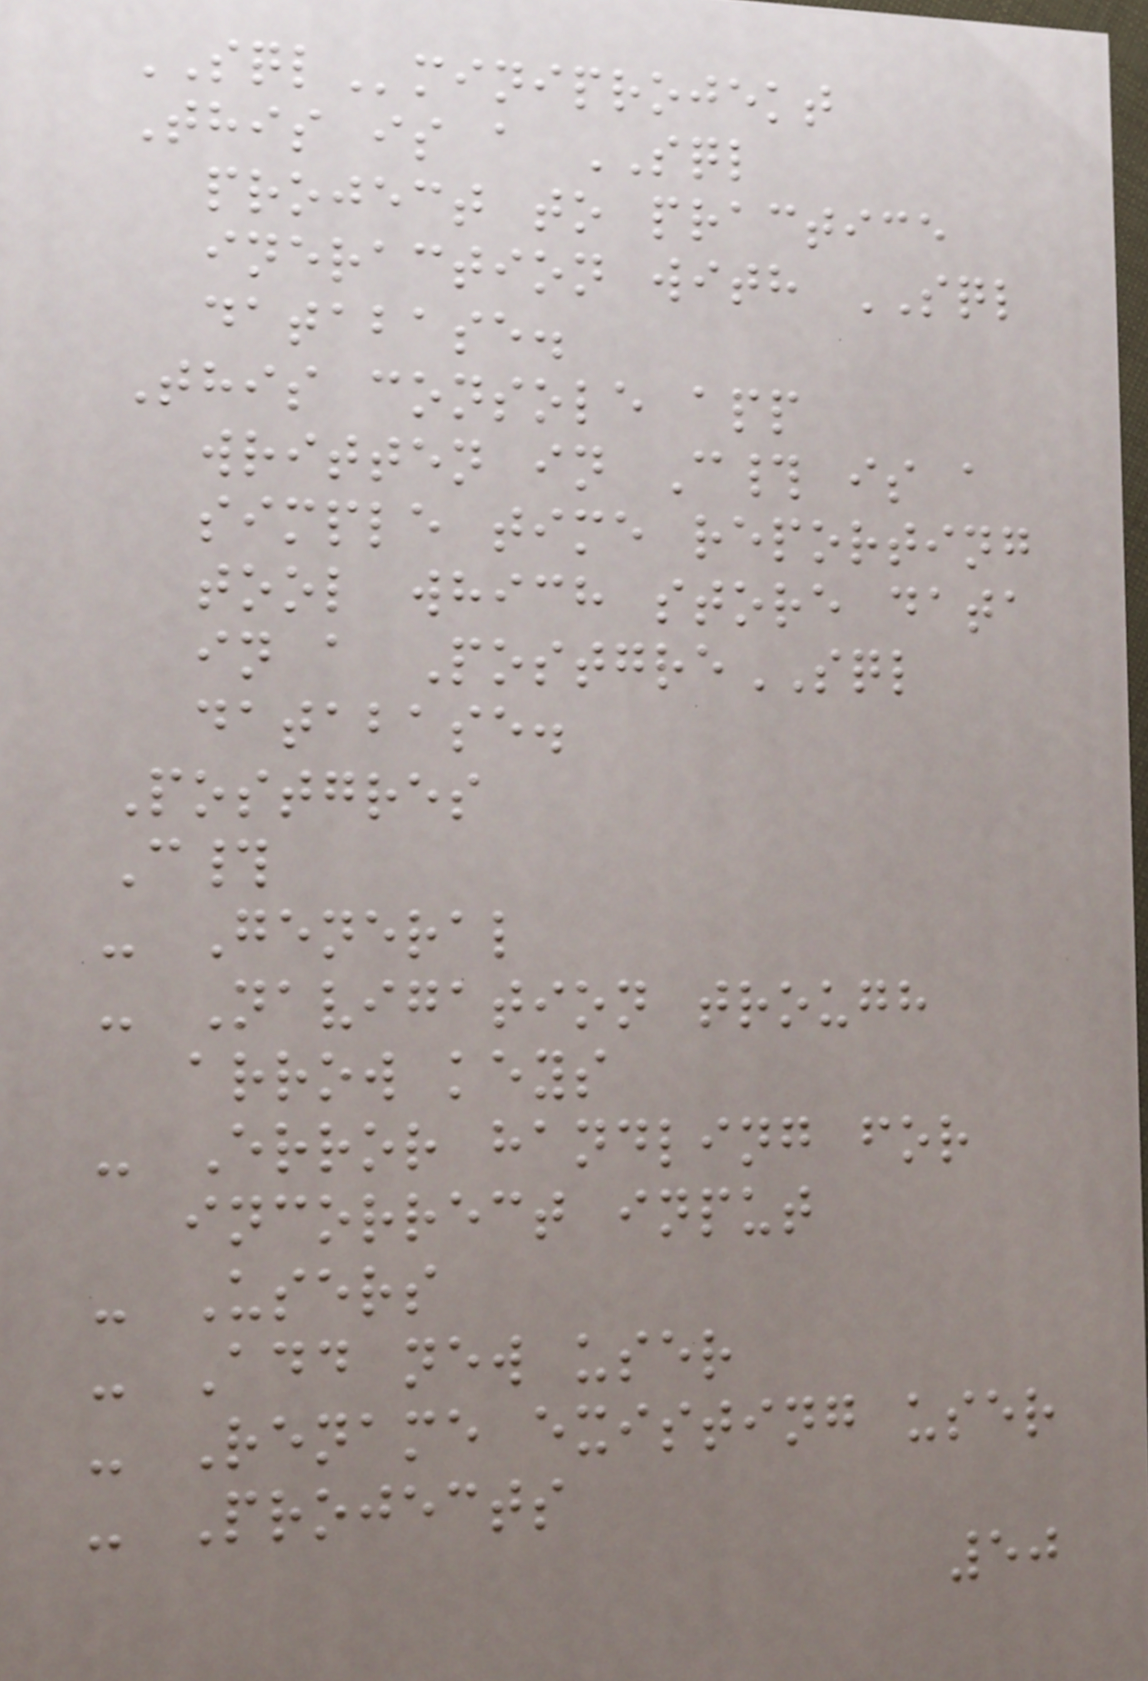SQLminiprojekt
This is a SQL
project to practice
ineraction with SQL
database.
This console app
written in C# is a
simple time reporting
tool which store data
in a PostgreSQL
database.
Postgres
C#
- General
- Navigation trough
arrow keys
- Error handling for
incorrect input
- Users
- Add new user
- Rename existing user
- Projects
50
